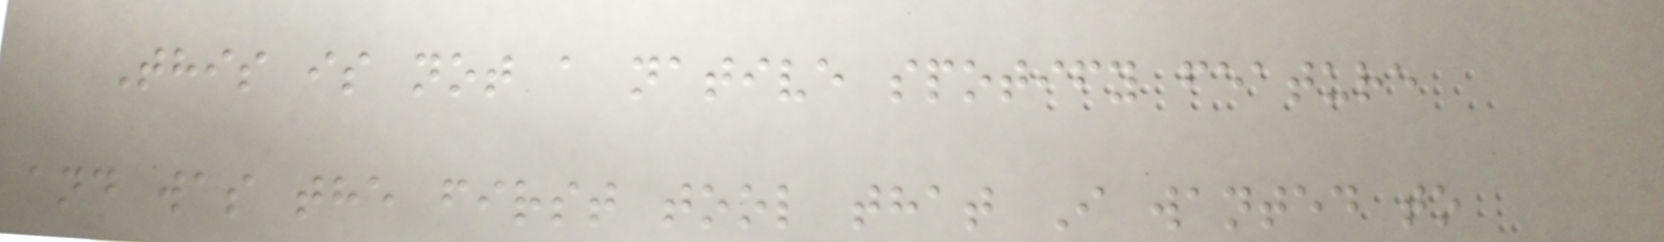This is not a native spotify feature
and was the first tool that I wanted to
